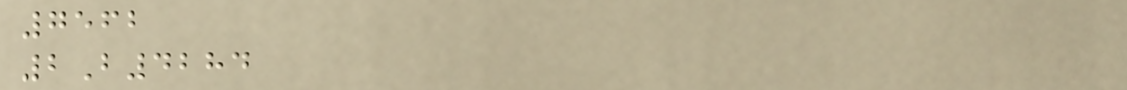7562
2B4284
